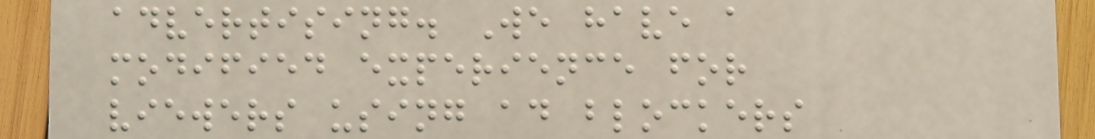advertising. We have a
modified experience for
viewers using ad blockers
